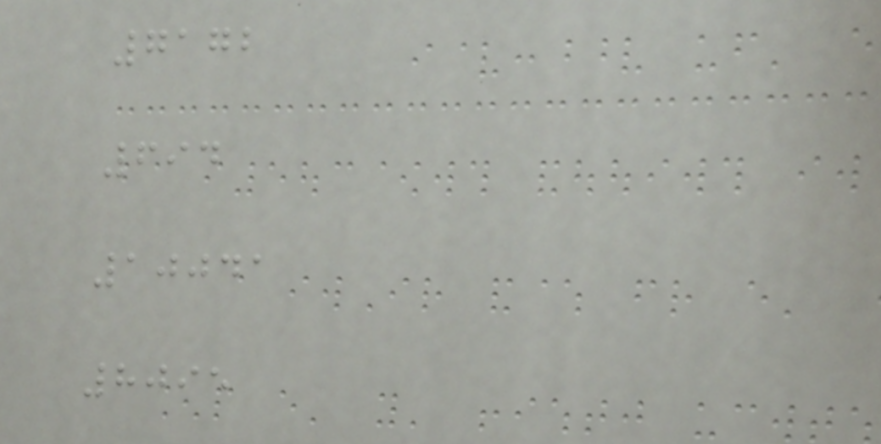7172
694
10041
8095
